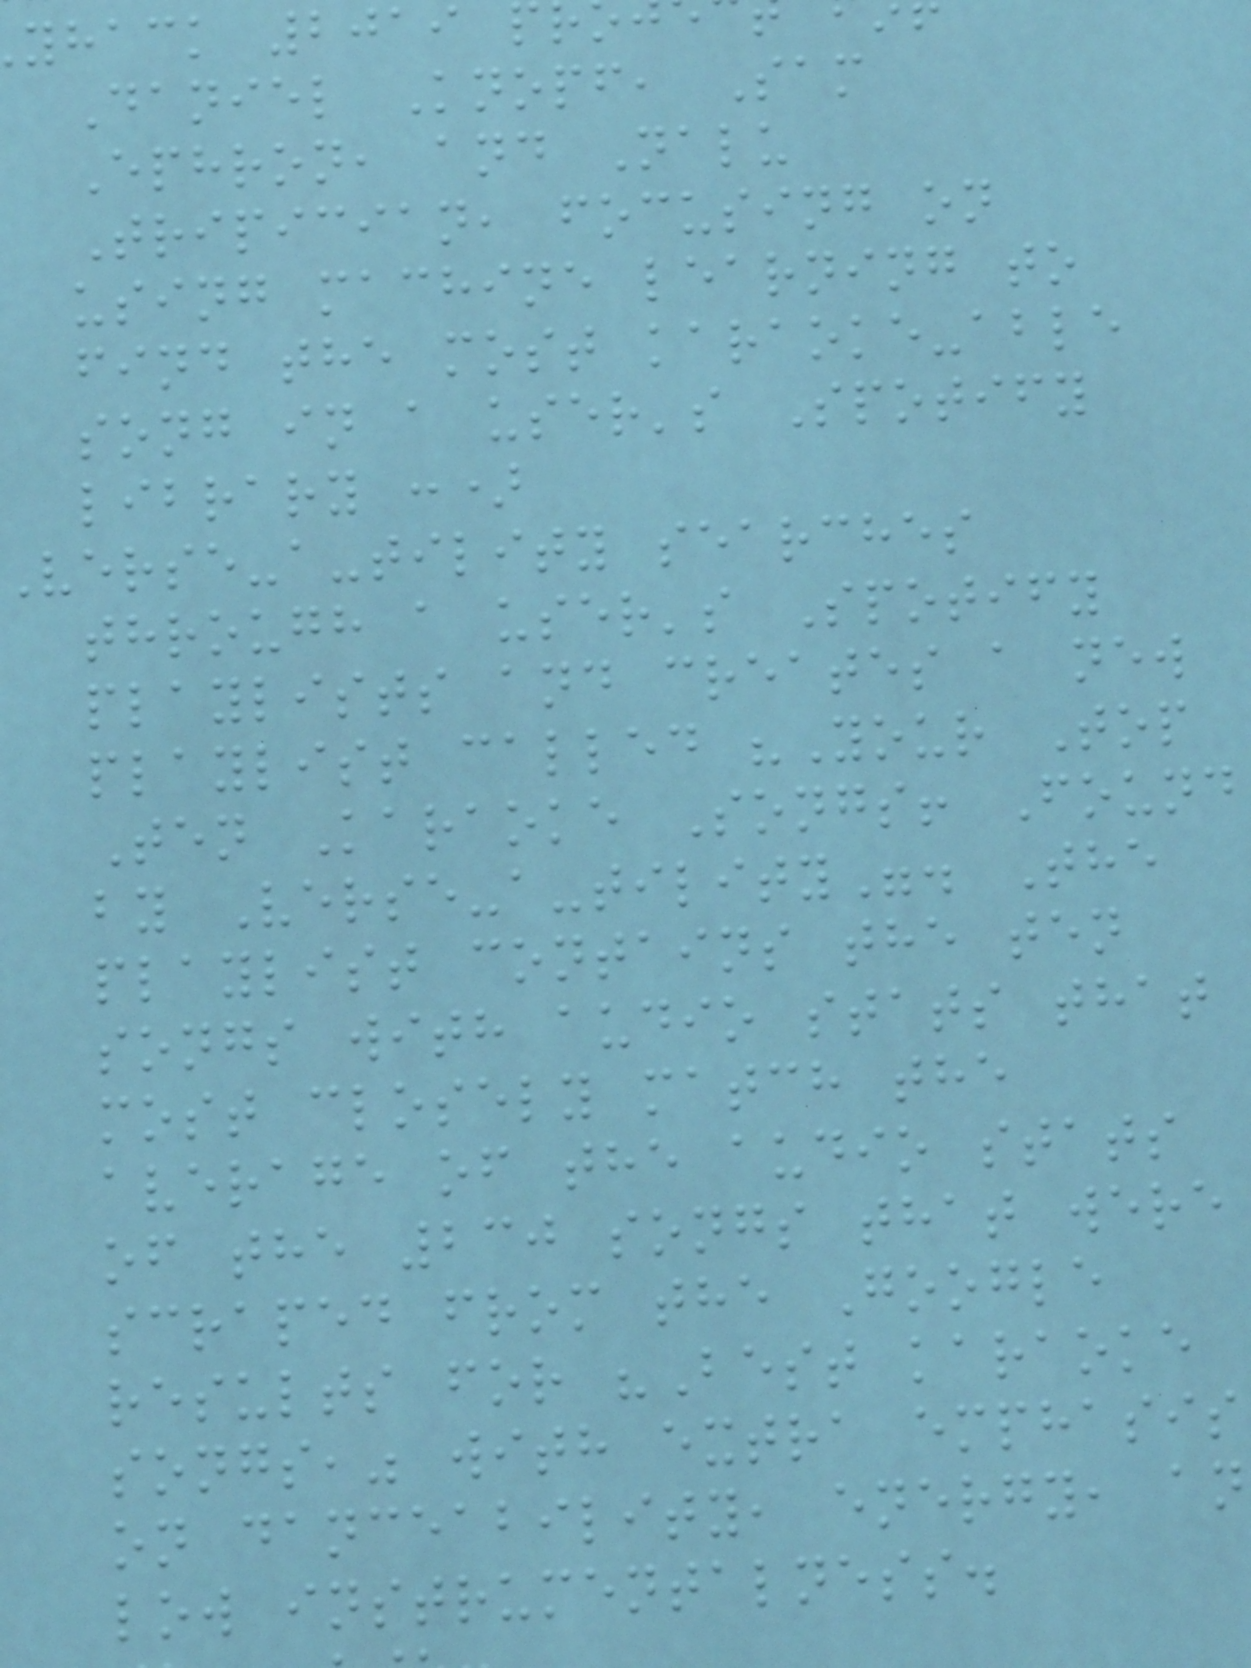yhack 2019
Daniel Knopf, Sam
Ephron, and Nalu
Tripician, focusing on
using machine learning to
find the most karaoke-able
song in a user's Spotify
library :)
verse-a-tility searches
through a user's Spotify
playlists and creates a new
playlist called "Your Top
Ten Karaoke Songs! Found
by Verse-a-tility". The
playlist contains the ten
songs with audio stats that
most closely match the
average of the audio stats
of the 230 songs that were
scraped from the Google
results for "Best karaoke
songs," with extra emphasis
on danceability, energy, an
low instrumentalness.
